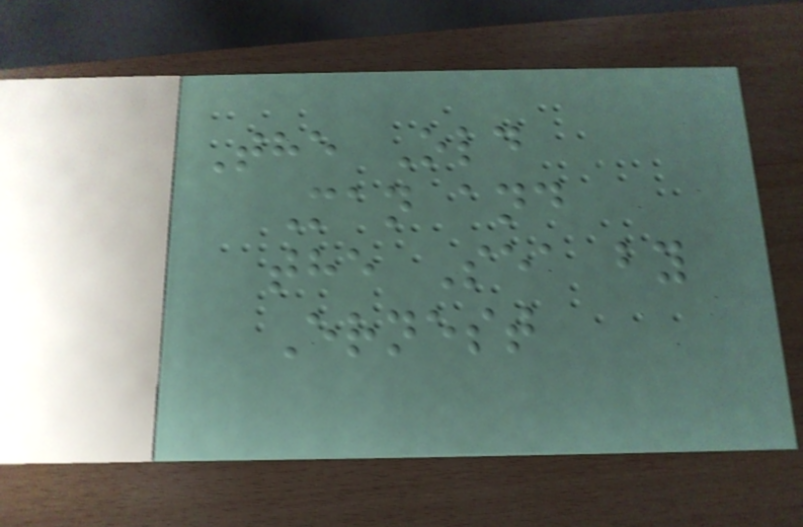The Old
Man and
the Sea by
Ernest
